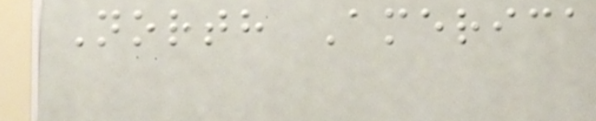North America
